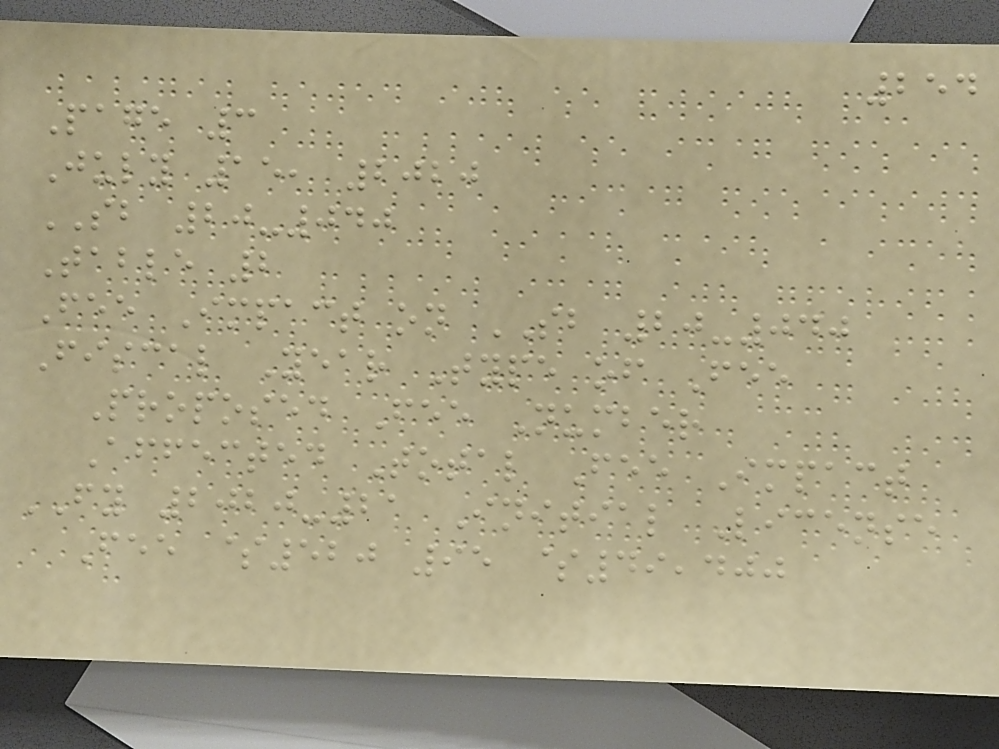254
Page 3
July 15, 2020
SB 20-040
Table 2
Fee Impact on SB 20-040
Fiscal Year Type of Fee
Proposed Fee Number
Affected Total Fee Impact
FY 2020-21 Initial License
Fee $520 95 $49,400
